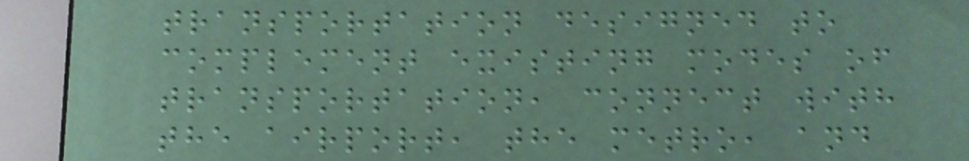transportation designed to
complement existing modes of
transportation, connect with
the airport, the metro, and
